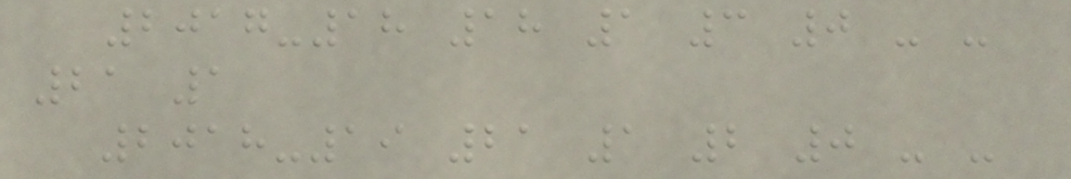2017-18 18 1 3 0 - -
21 1
2018-19 21 1 2 0 - -
